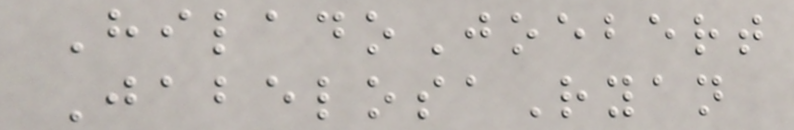HiladoJoebert
JabelosaRyan
